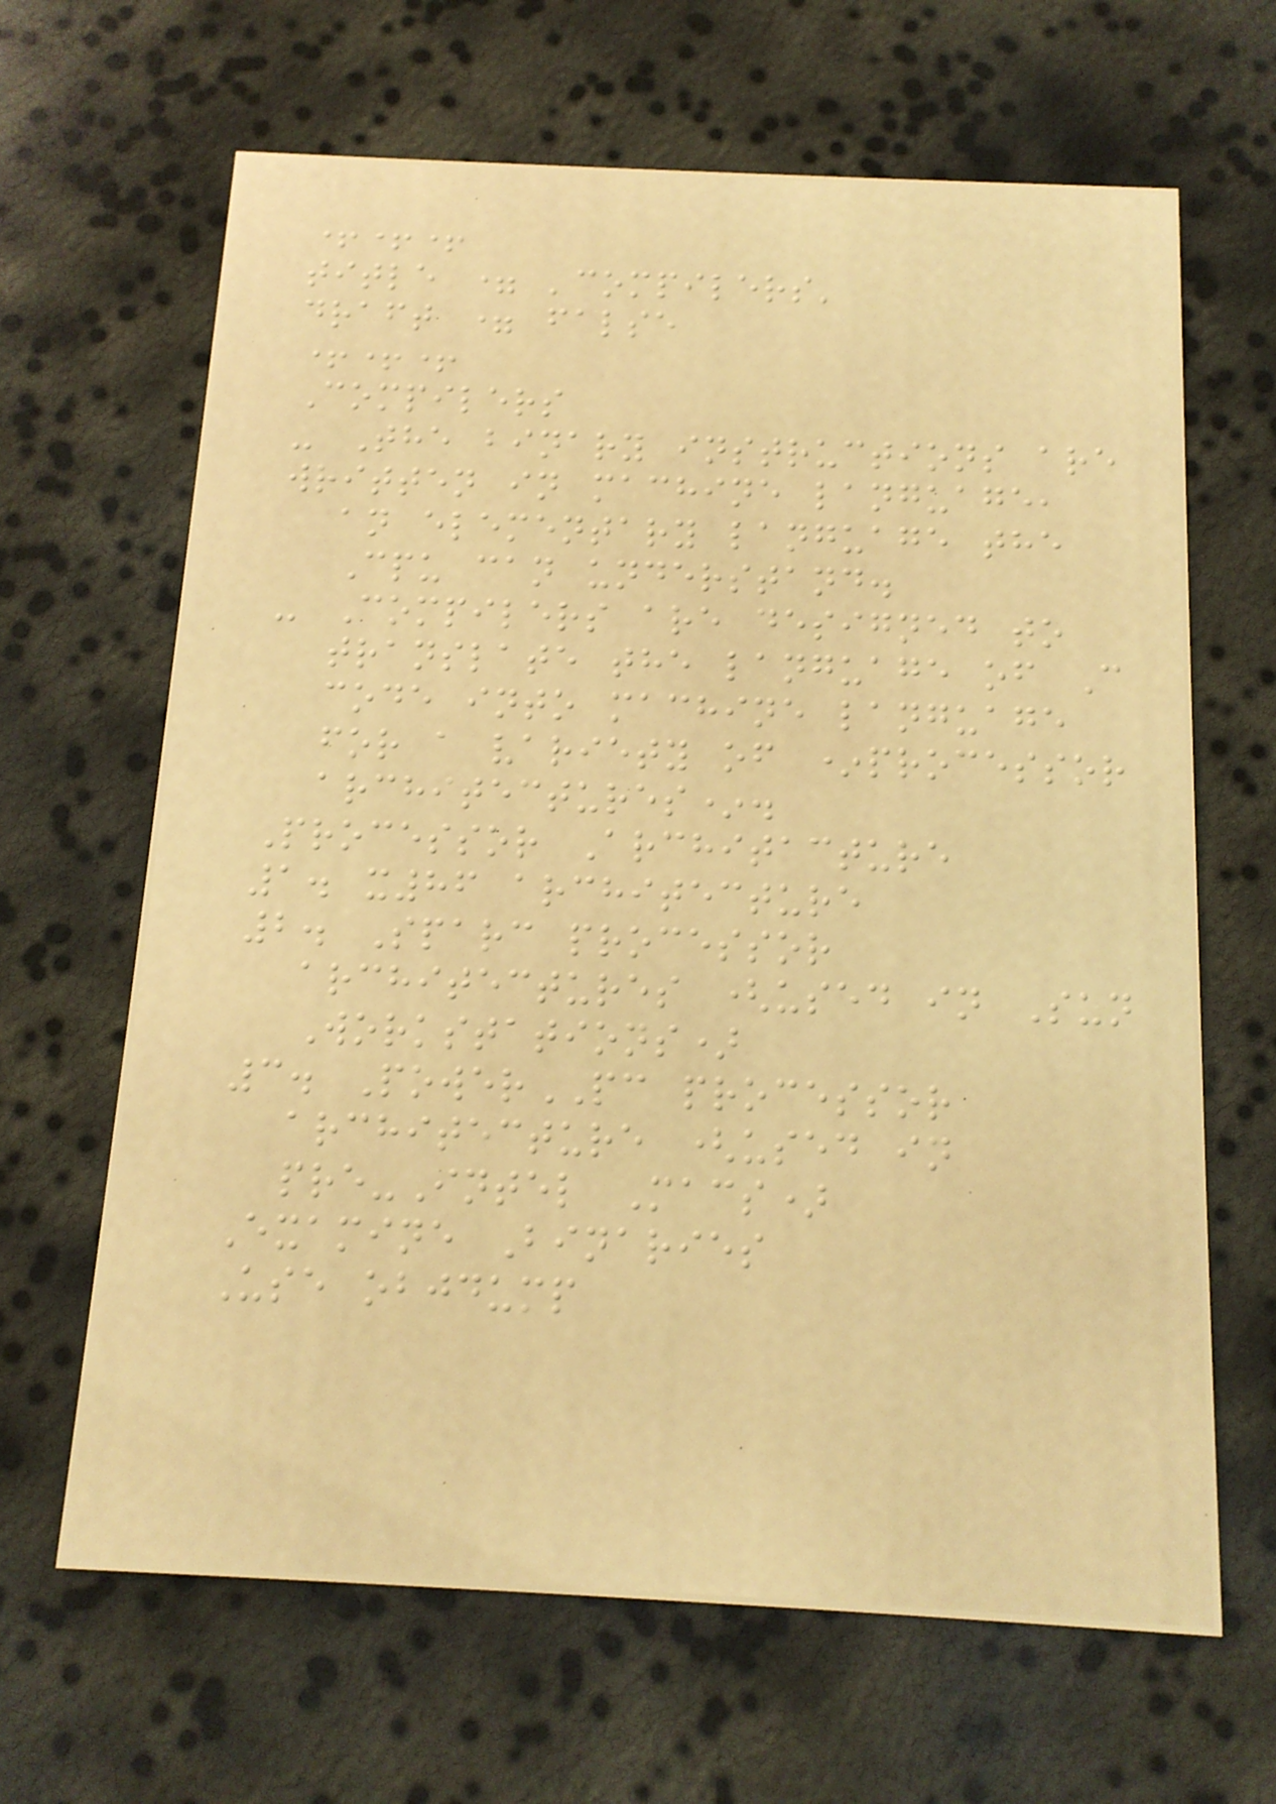+++
title = 'compilers'
draft = false
+++
Compilers
- The binary instructions are
written in machine language,
an elementary language the
Cpu can understand.
- Compilers are designed to
translate the language of C
code into machine language
for a variety of *processor
architectures*.
Processor Architacture
1. x86 architecture
2. Sparc processor
architectures (used in Sun
Workstations)
3. PowerPC processor
architecture (used in
pre-Intel Macs)
Examine Binaries
Use objdump
